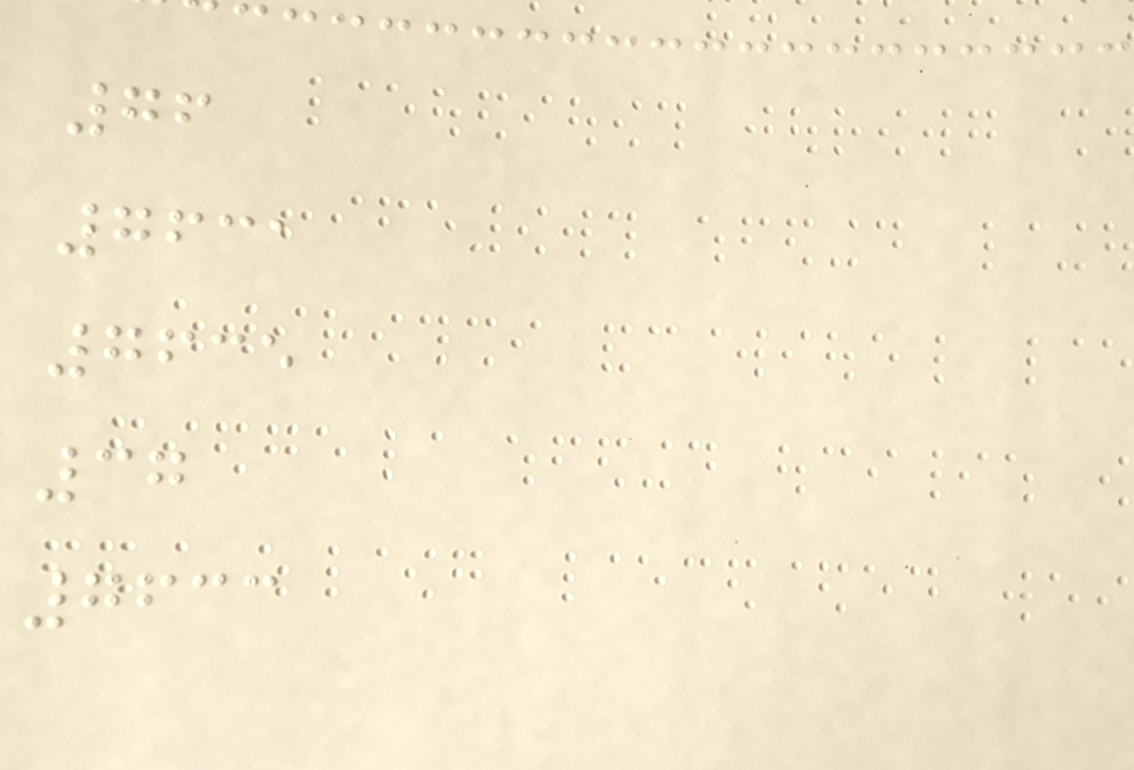76
7631
7635
37
7633
